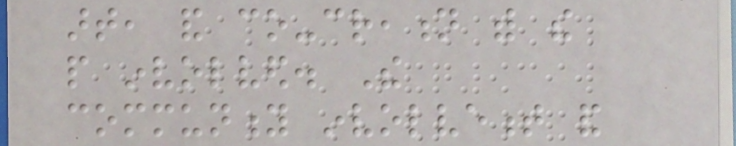art, and co-creation with the
people involved. The
community involvement and
